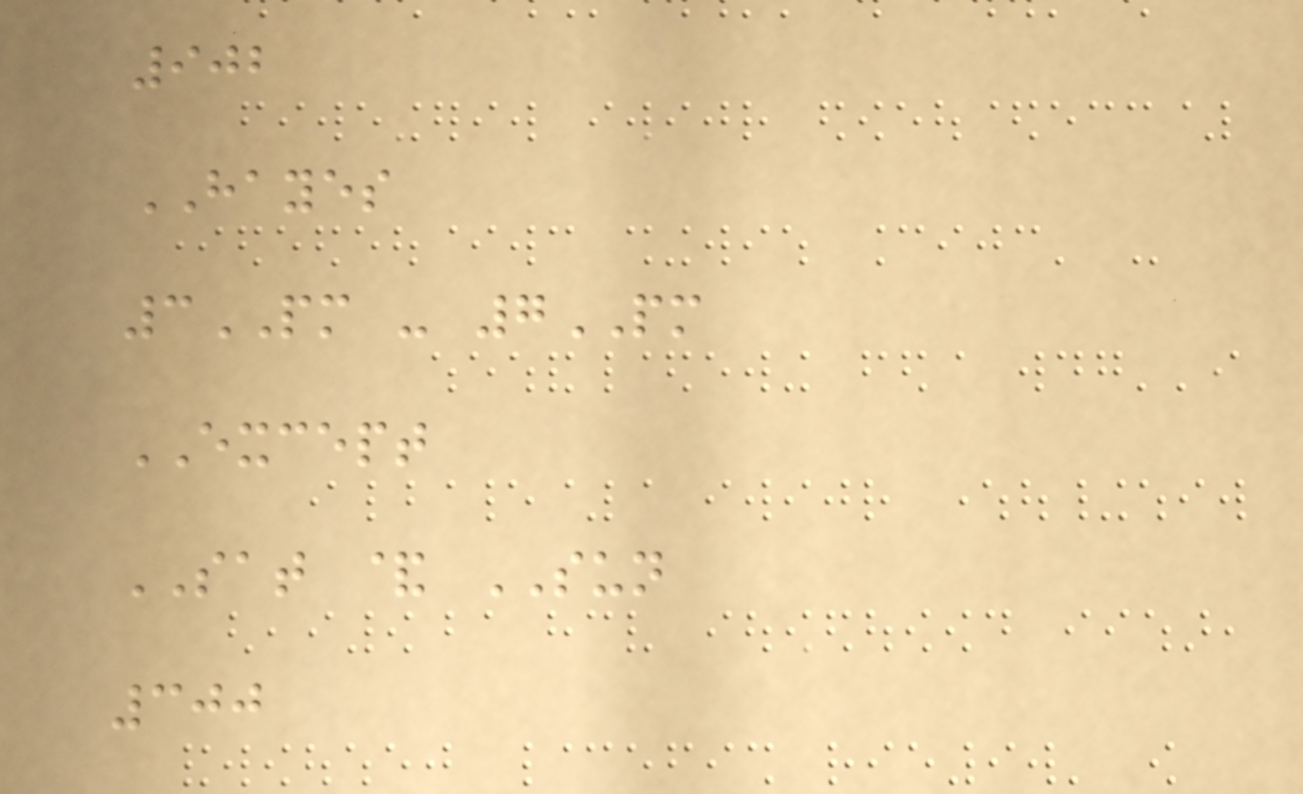902
HAYES
3PM - 7PM
EXCEPT
SAT & SUN
300
